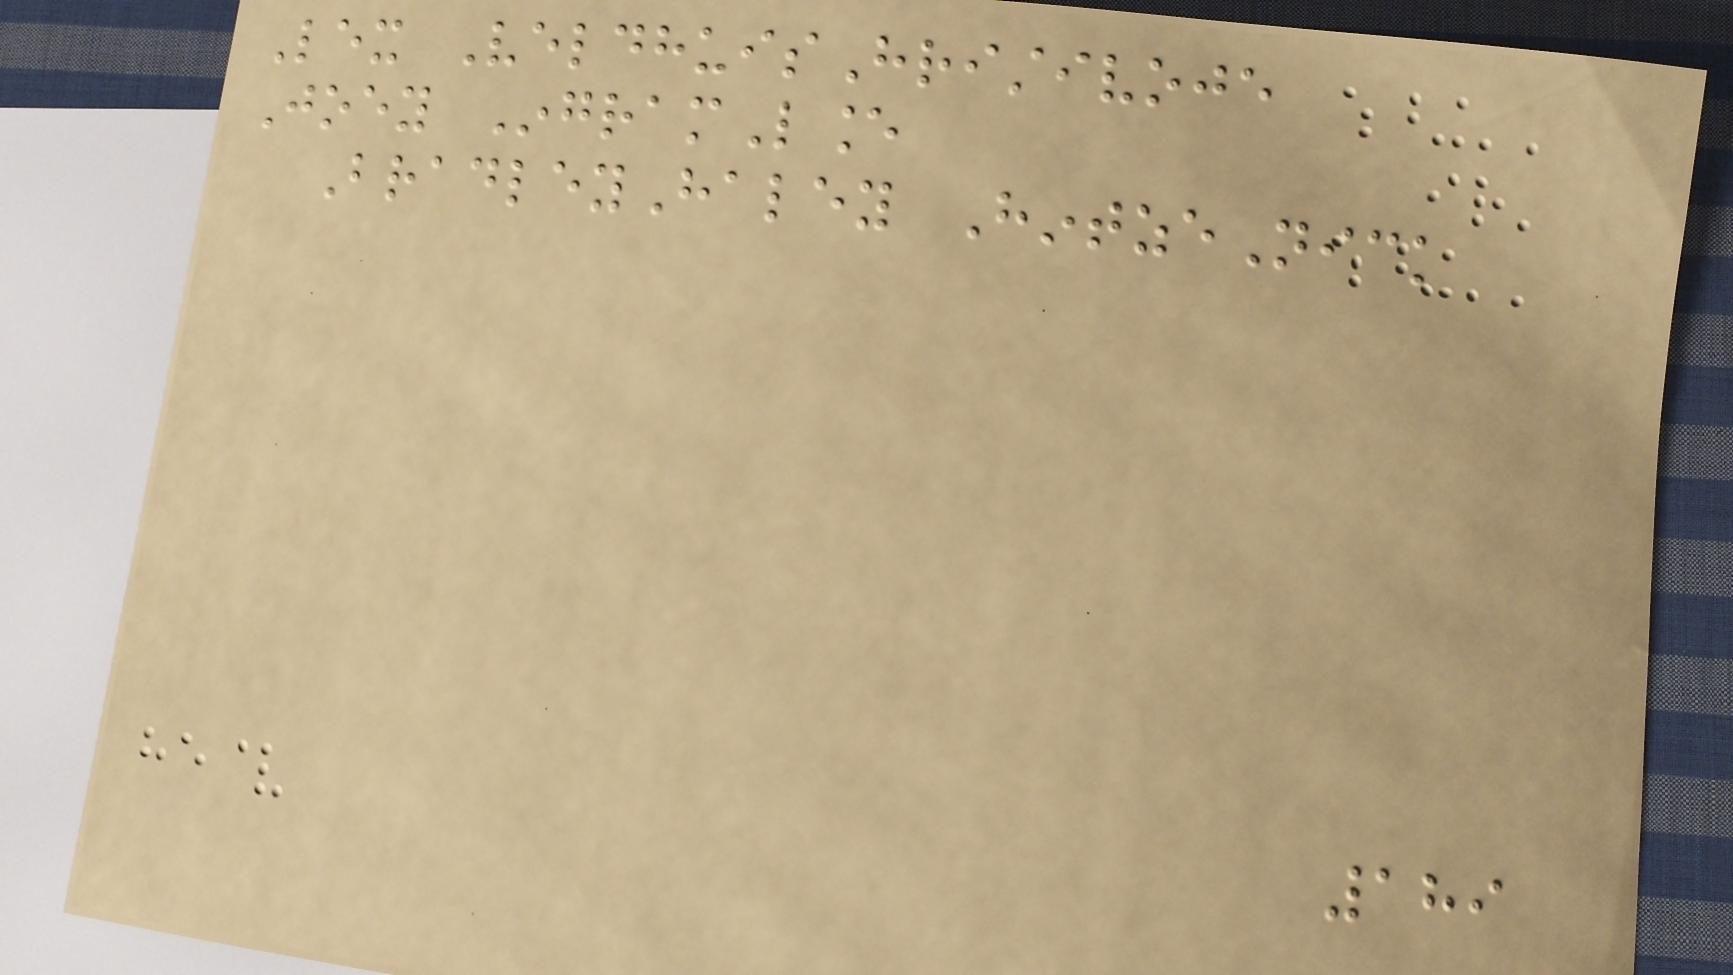Lex VeldhuisHristivoje
Joey IngramLance
BradleyHaley HintzeNick
189
